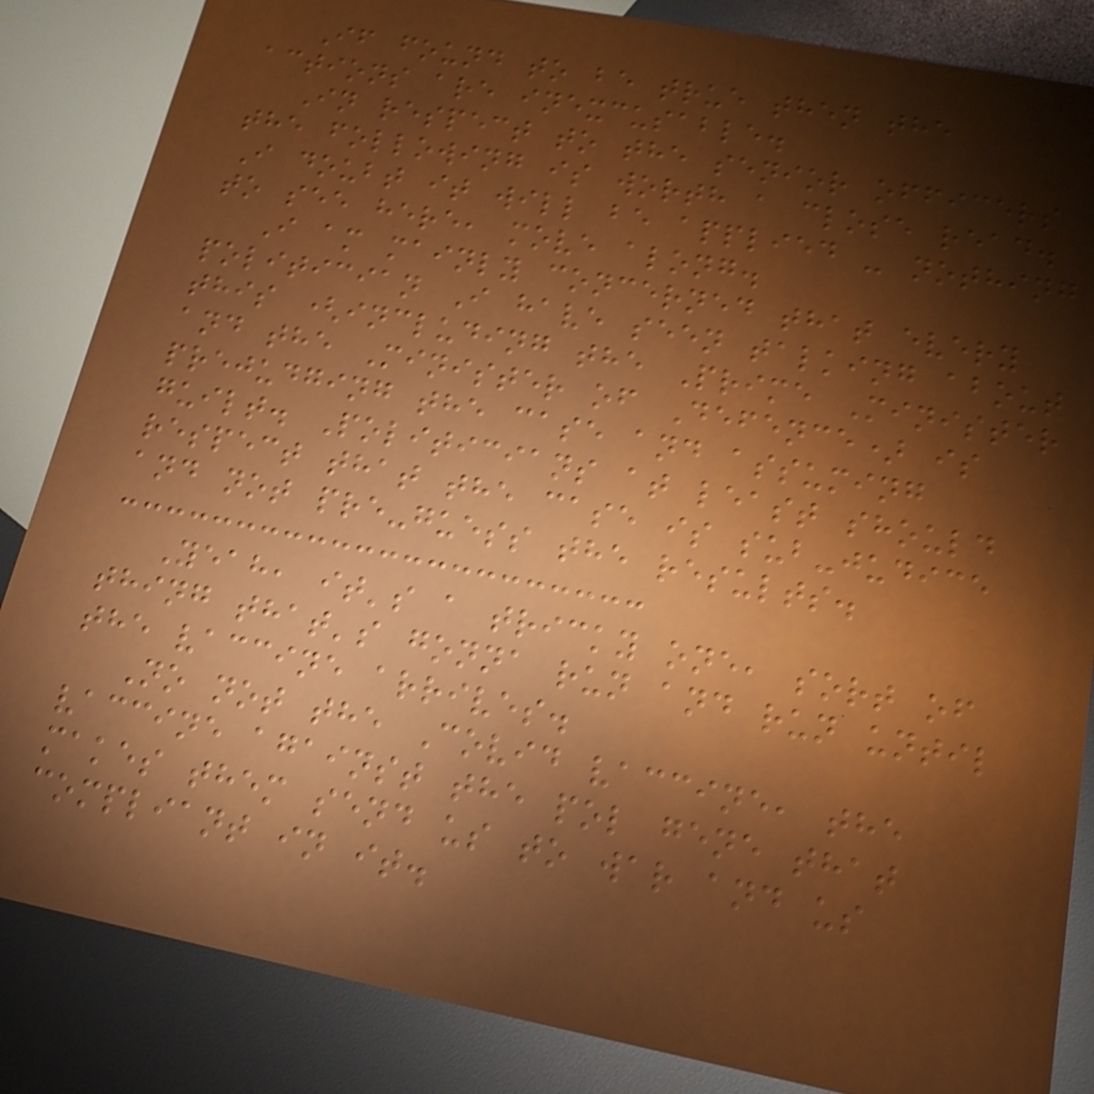If found to be true then the
actions are inexcusable.
In respect to the senior officers
the following is worth a close read.
I doubt it will be applied - nothing
to see here, move along.
I am mainly concerned that every
politician I have seen talking about
this (including the Prime Minister
and the Minister of Defence) is
prejudging the case and assuming
guilt. Politicians at least should
respect that the case is sub-judice
and not pre-guess the results.
Yeah, it's a tricky one, sort of
thing that's gonna run and run until
the vaccine arrives.
No not the Covid vaccine, the
vaccine against the pol gene that
makes them send us to war and us
compliant in it.
